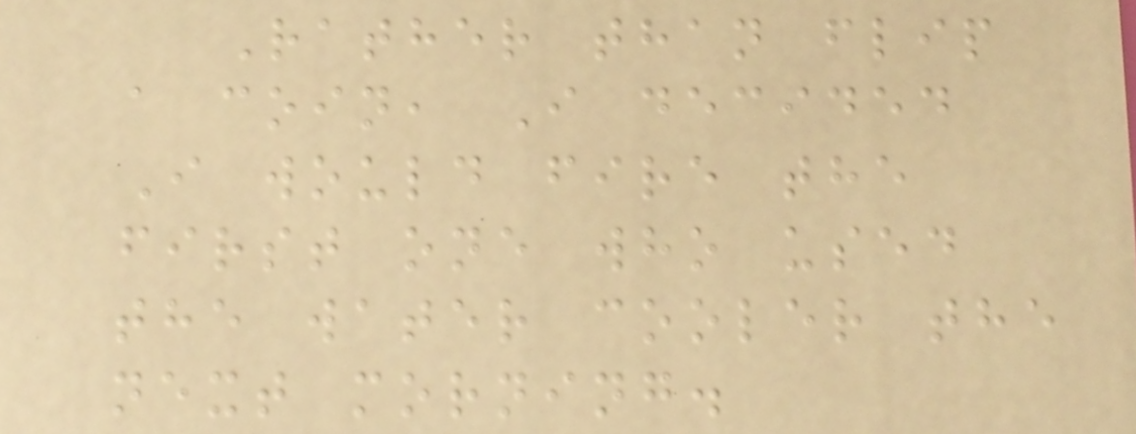Rather than flip
a coin, I decided
I would fire the
first one who used
the water cooler the
next morning.
